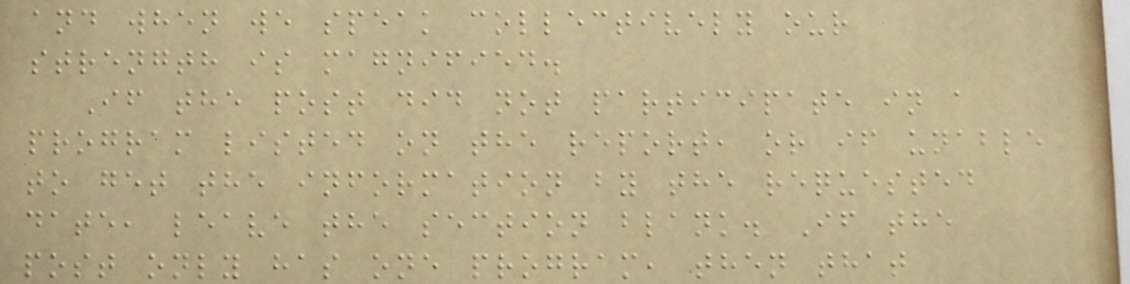and when we speak collectively our
strength is magnified.
If the post did not participate in a
program listed on the report, or if unable
to get the information by the requested
date, leave the section blank. If the
post only has one program, then that
